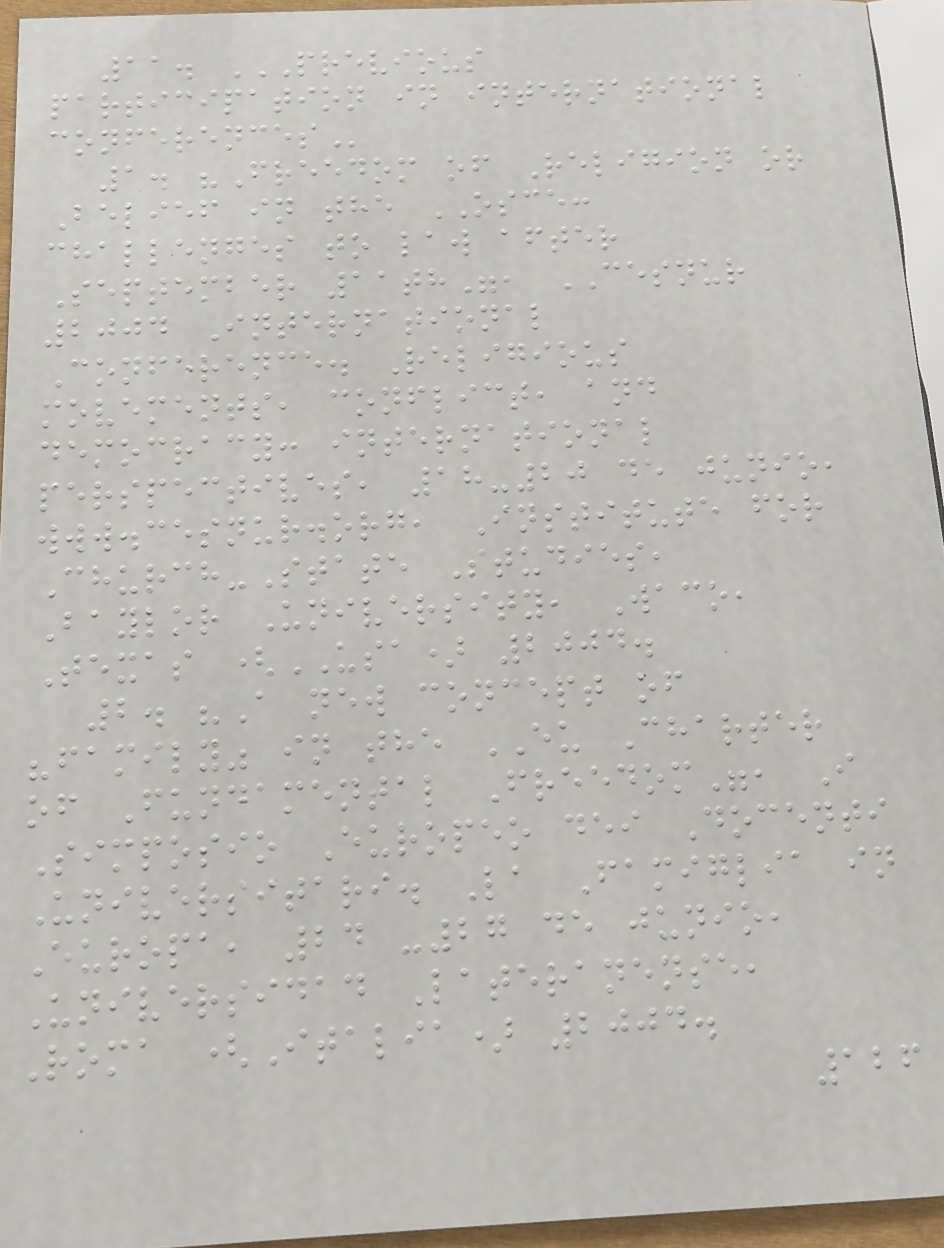11. PREVIOUS
PARTICIPATION IN INTERNATIONAL
CONFERENCES
1. "Freedom of Religion or
Belief in the OSCE:
challenges to law after
September 11th", CESNUR
2004 International
Conference. Religious
movements, conflict, and
democracy: international
perspectives, 18-20 de junio,
www.cesnur.org, Institute for
Church-State Studies,
Baylor University, Waco,
Texas (USA) 2004.
2. "A new concept of
"family" in the EU Charter
of Fundamental Freedom", I
Simposio Europeo dei Docenti
Universitari. La Famiglia in
Europa, 24 -27 de junio,
Universidad Lateranense,
Roma (Italia) 2004.
126
